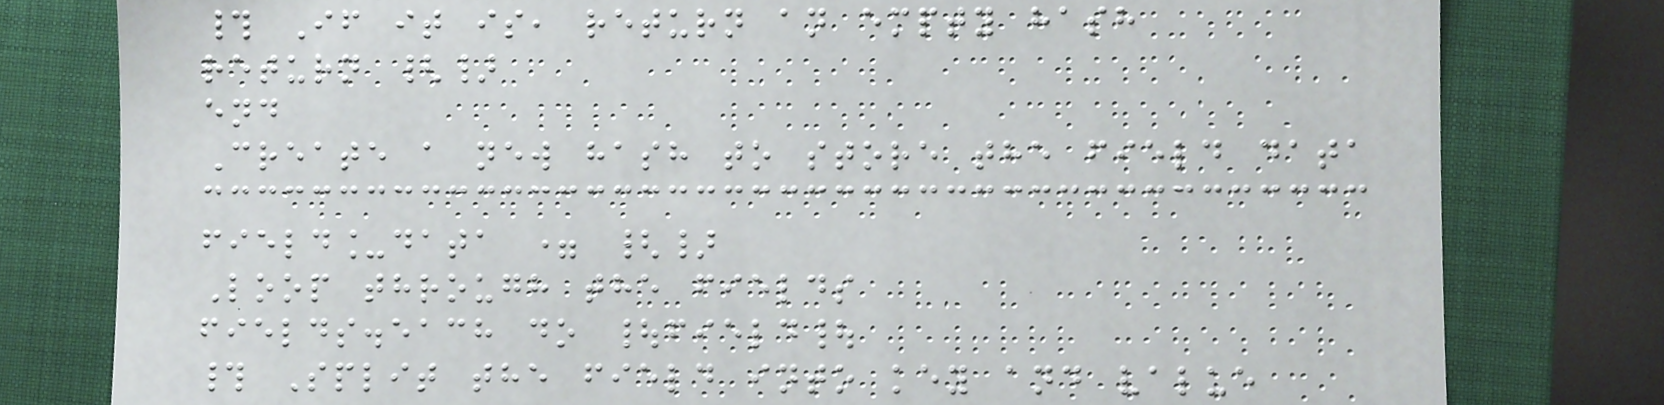# If it is, return an empty hash
return {}
end
Create a new hash to store the field data
field_data = {}
Loop through the fields
fields.each do |field|
# Split the field into key and value
